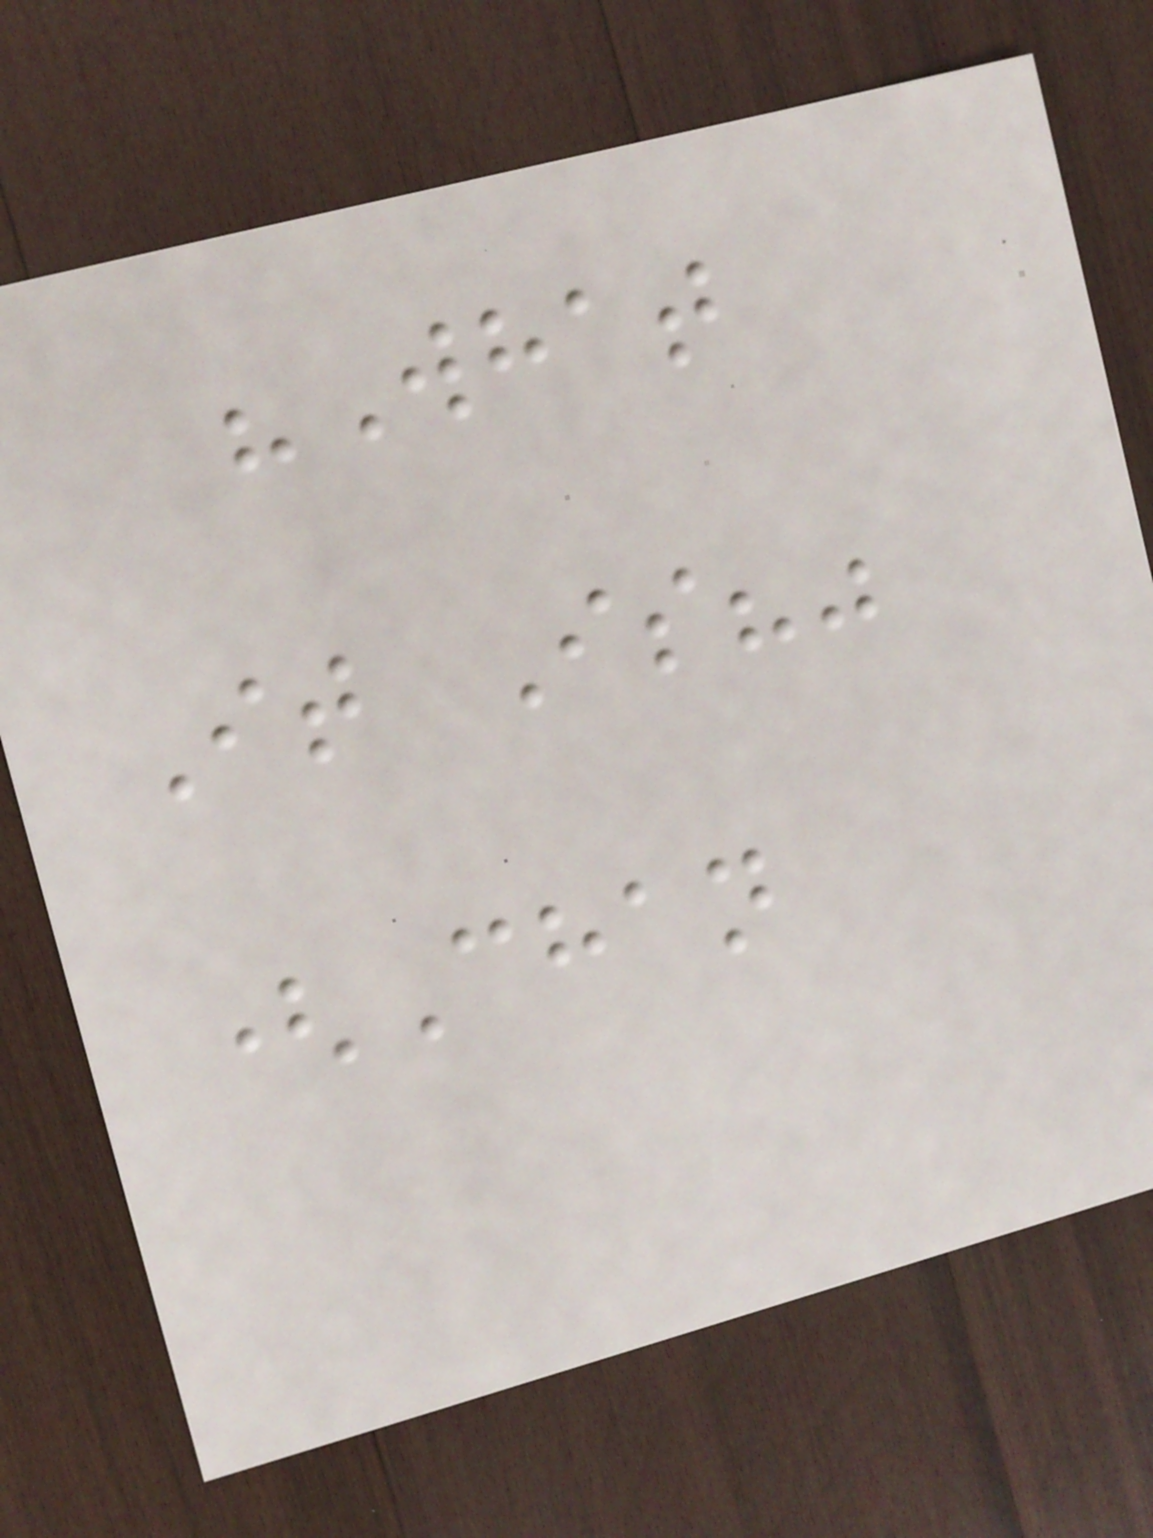"What
It Is?"
(Chan
